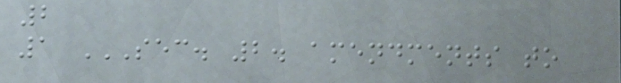2
1 SEC. 2. AMENDMENTS TO
